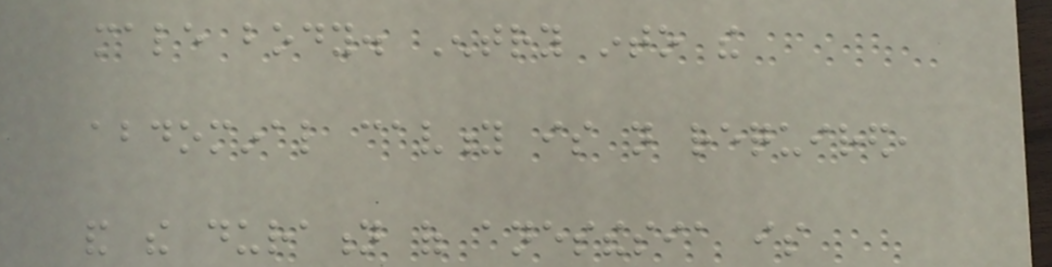male body. Entry into the
abdominal cavity is not required,
and the duration of anesthesia is
